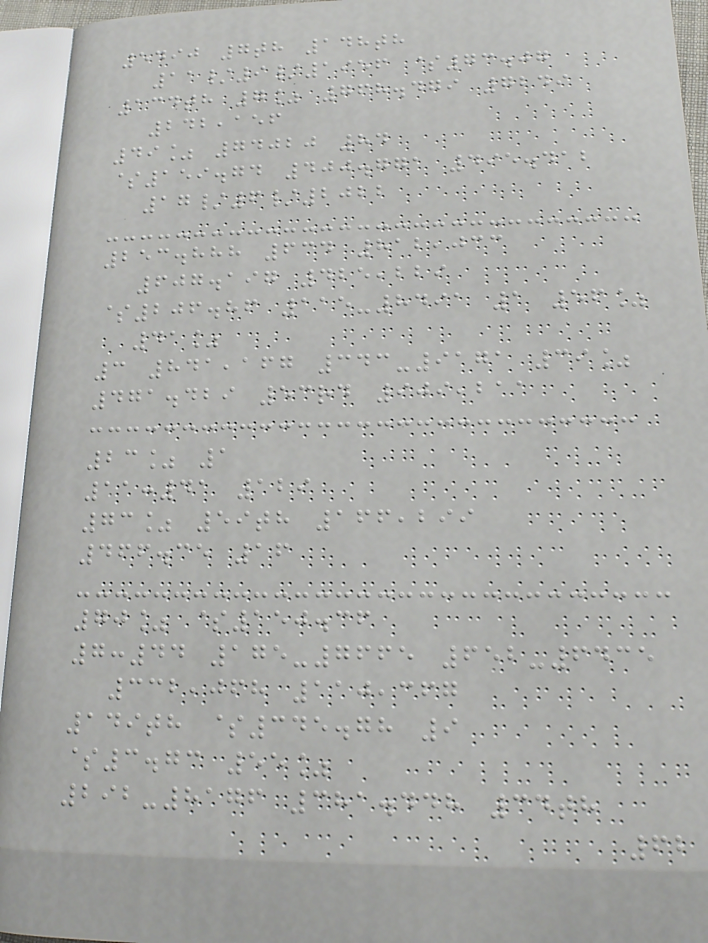5490 7th 148th
11/9/1956 $73.07
134th 7% 768.479 7249
242,156
49% 74020 84
$159.74 400.771 495.412
17/6/2022
253.888 634 812,033
607.197 425,229
$206.86 115-8491 1 56%
41%
3 841,167 343-9171 39%
471.429 53rd 909,211
23% 1
11:41 129
73% 59th 166,299
466.35 16
70% $150.36
7:44 175-7665 652-6435
332,068 110,367
149th $345.78 9
$3.73 55%
292-8176 381.448 34th
62
